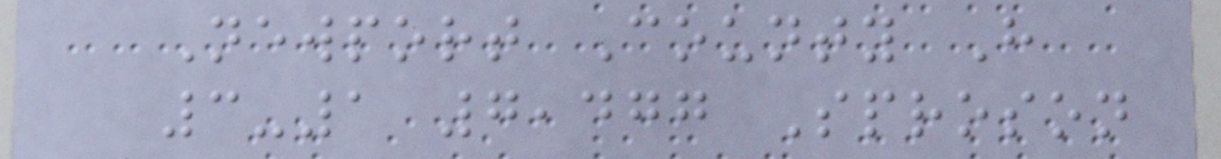Newport County H
3-1 7,477 Sproson
